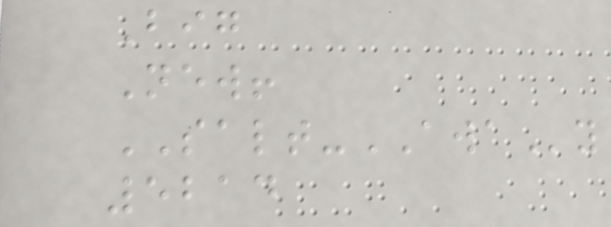Big
New!
SALT-AWAy
5214
